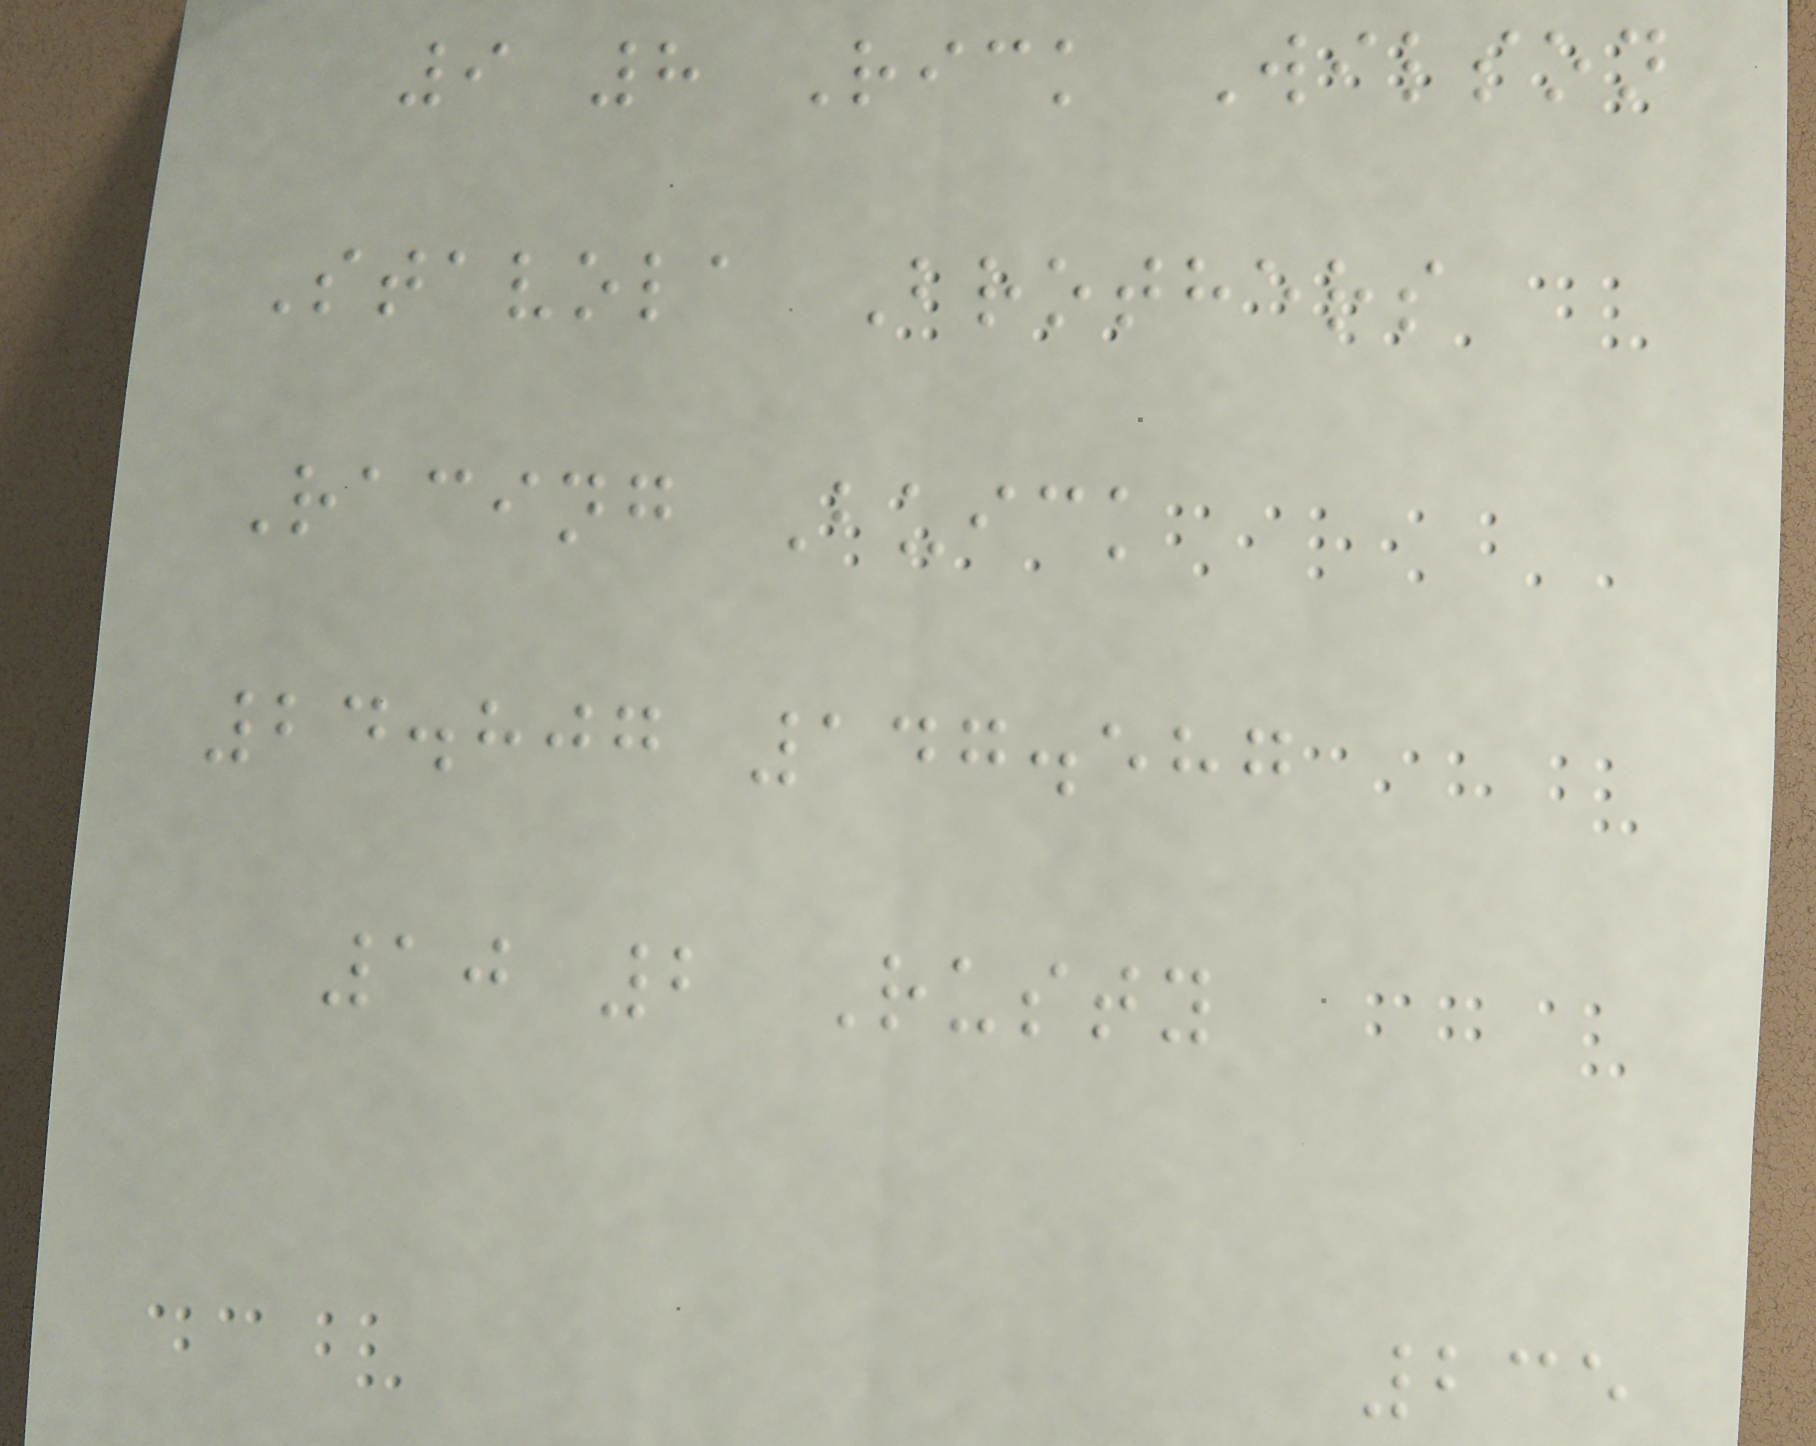9 8 Rick Wilson
Stavola Brothers
Racing Buick
24.807 147.587
10 2 Rusty
235
